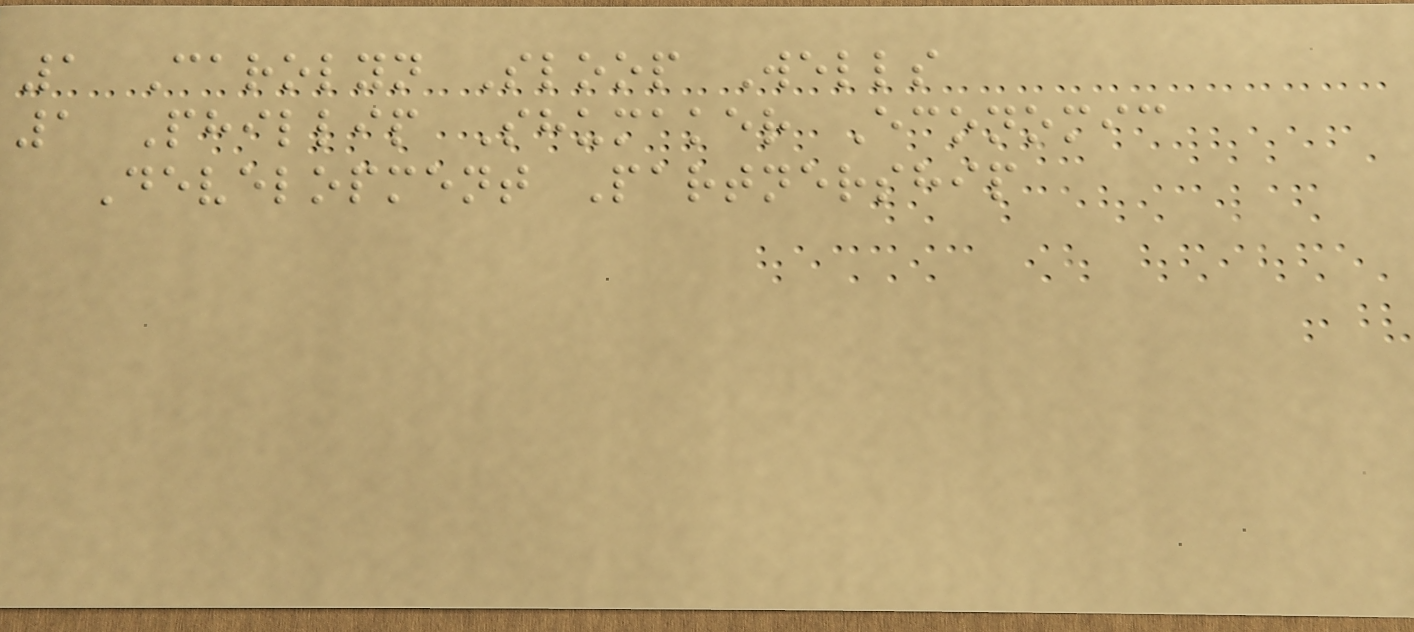1 Carolyn Sloop Wells
1 Phillip Shumaker Economic
Development Partnership
